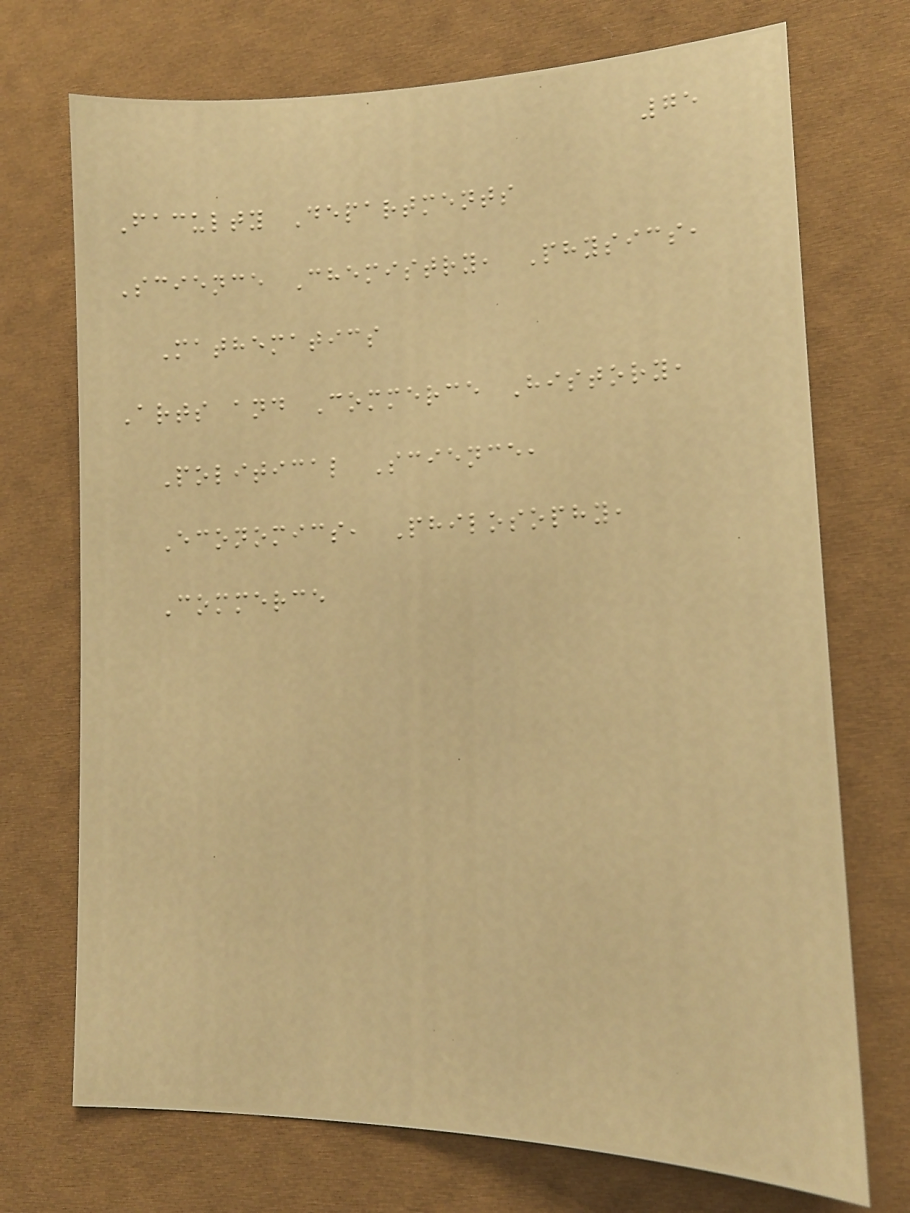75
Faculty Departments
Science Chemistry, Physics,
Mathematics
Arts and Commerce History,
Political Science,
Economics, Philosophy,
Commerce
